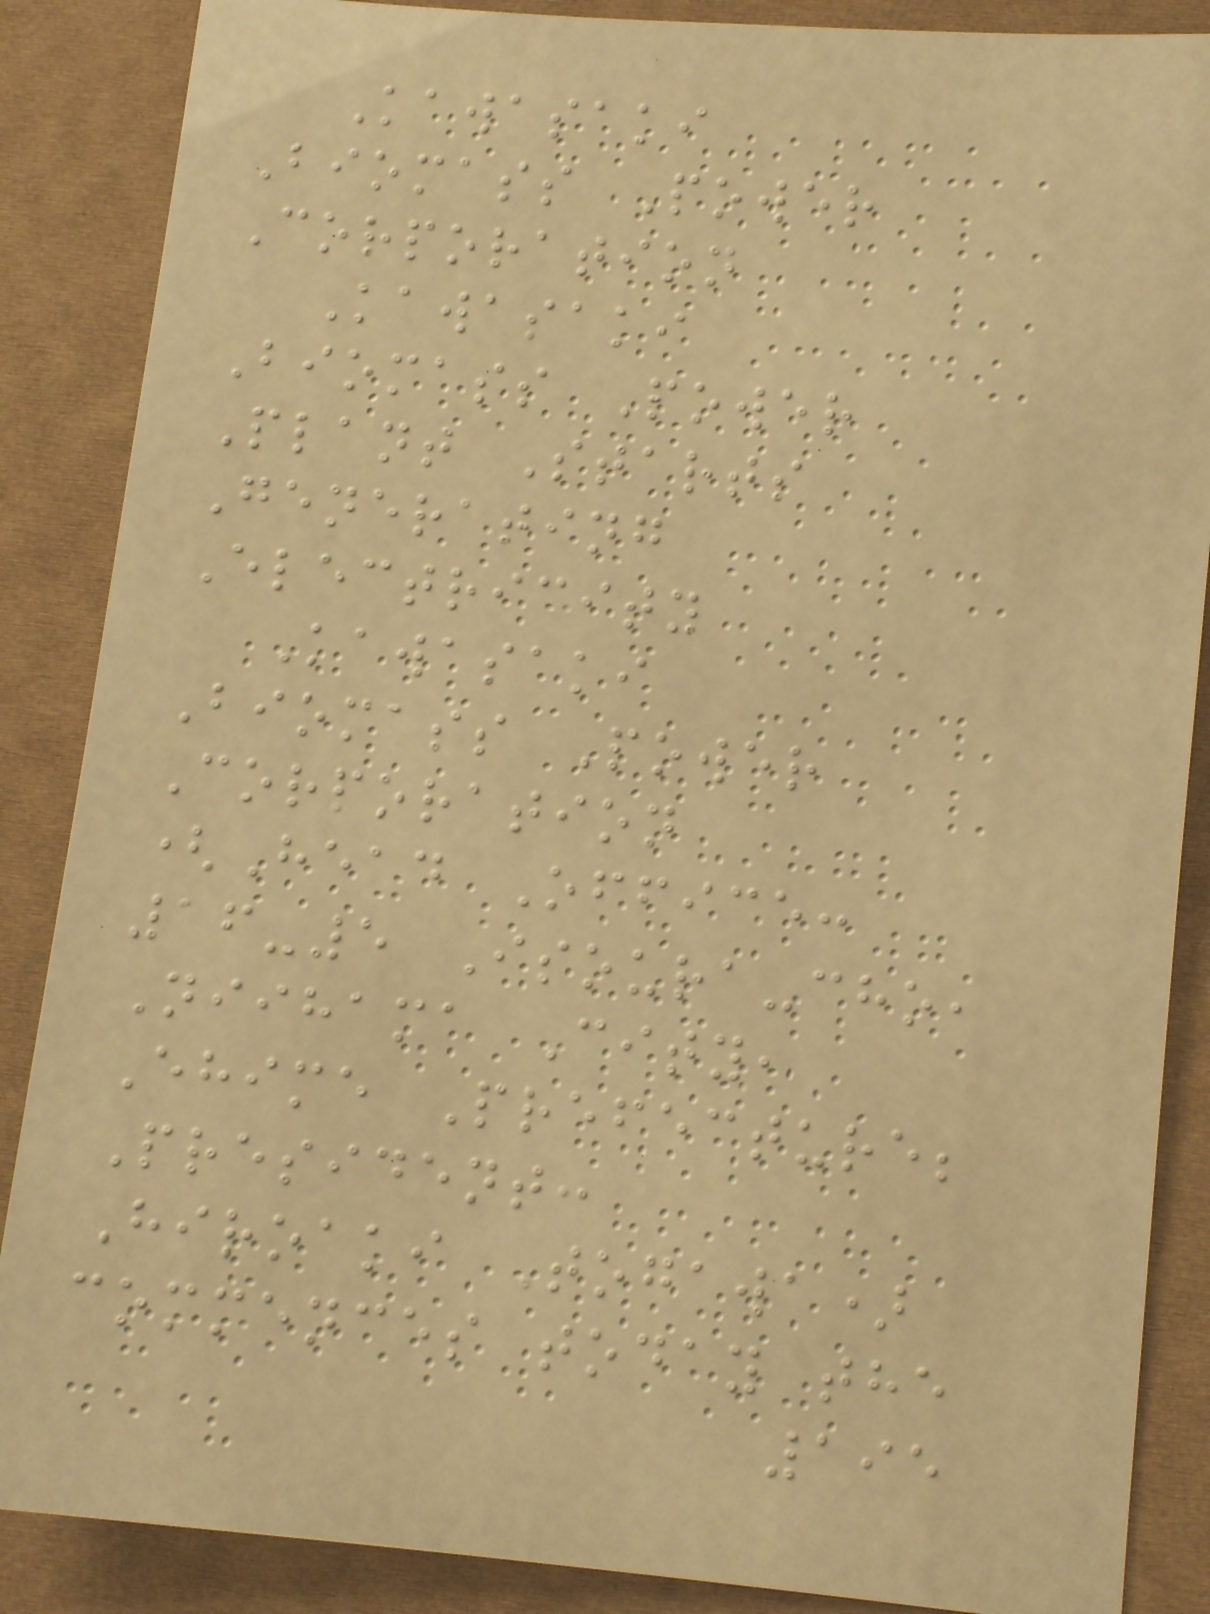Kawasaki
Biomass Power
Corporation
Kawasaki
Biomass Power
Plant Starts
Generating
Electricity
Kawasaki
Biomass Power
Corporation
(Head Office:
16-5 Isoura-cho,
Niihama City,
Ehime Prefecture;
President:
Hiroaki Togawa)
commences today the
195
